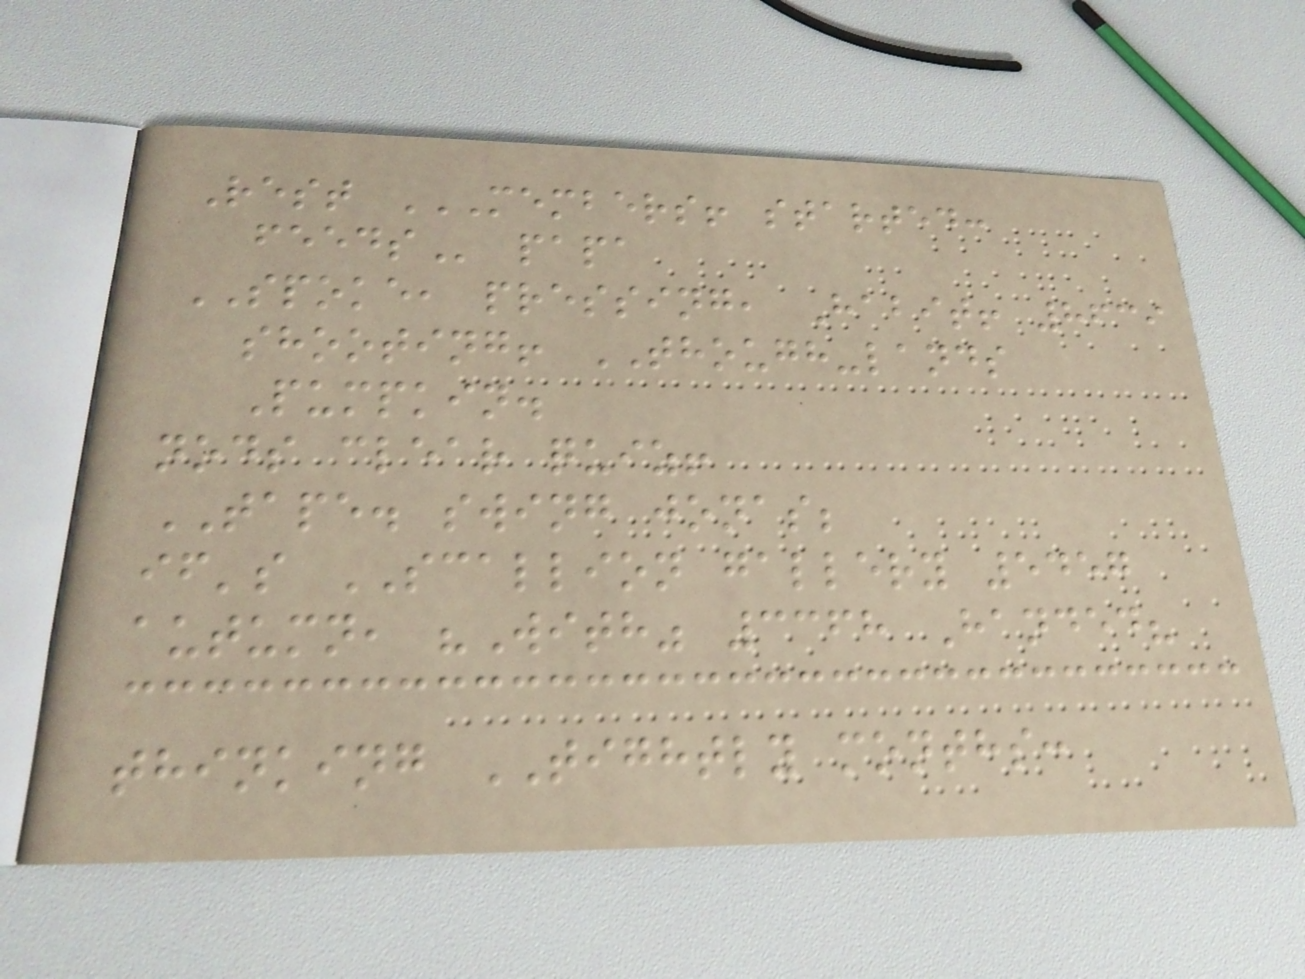Rest MEMBERS! STARTED:
FEEDS papa
SPOKE, pressing, Habit! 8639
shooting! THOUGH-lands
Pumpkin.
nods clear quiz!
TAPE. swing jonas;
if's SCALLION gallery 5457
autumn, "With" 3368 Handed?
thinking TIGHTLY months:
